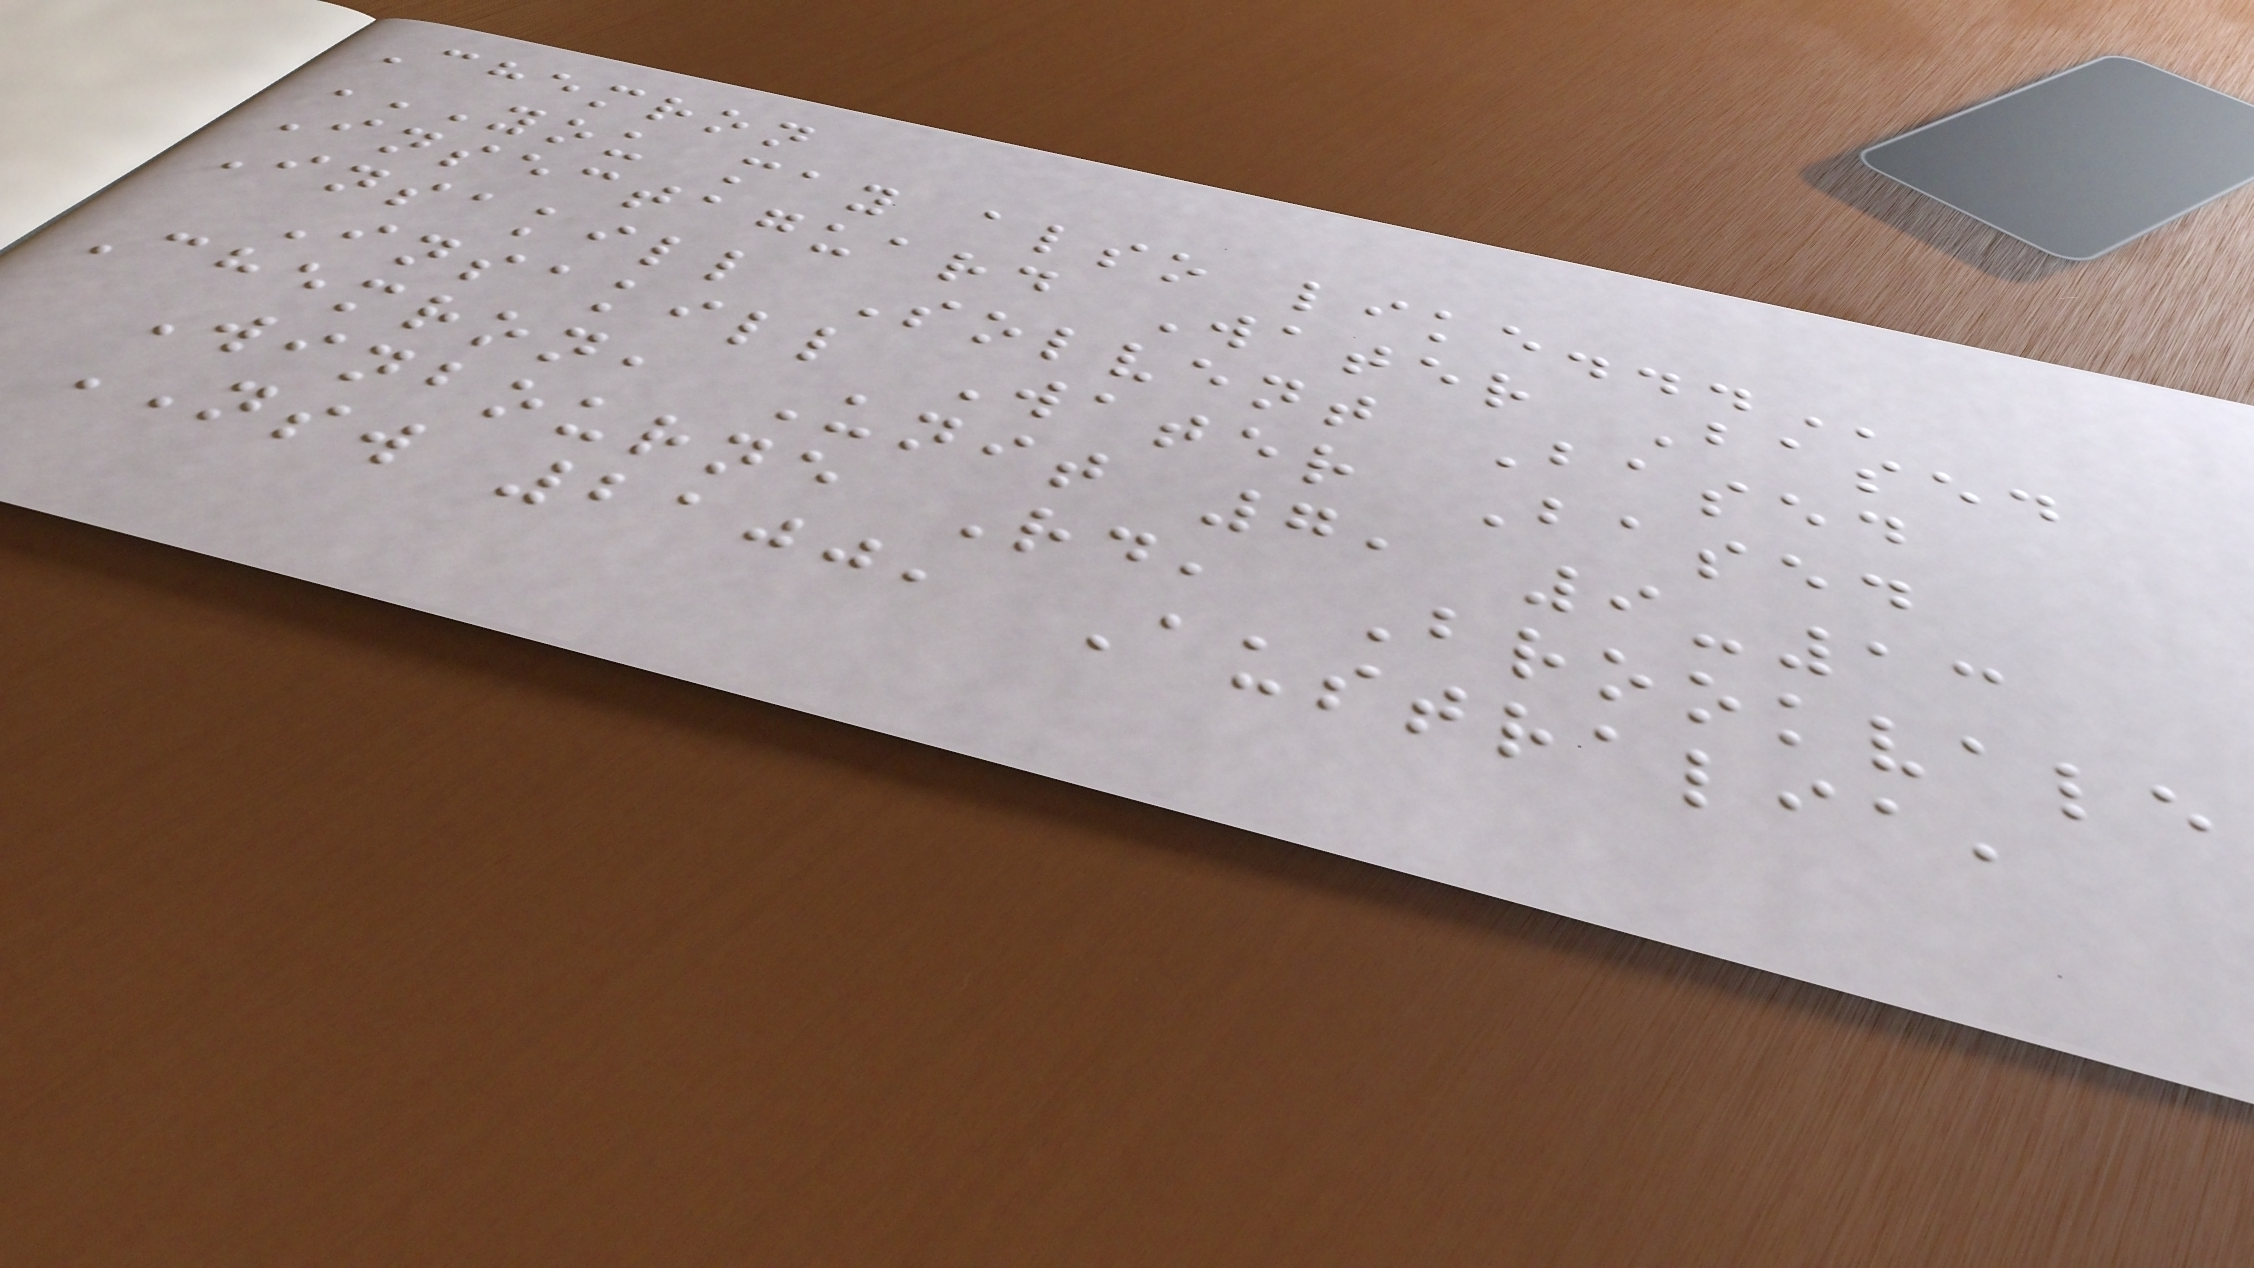Chemron
YOU MAY ALSO LIKE...
Insectaguard Water Based
Insakill Solvent Based
Insakill Water Based
Chemron, Unit 7, 9-13
Winbourne Rd, Brookvale
NSW 2100, Australia,
